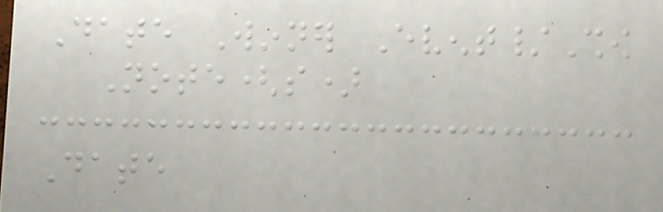Date Winner Event/Show
Note(s)
Date
